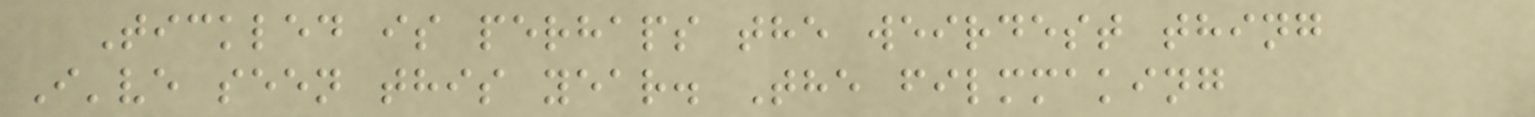Tickled is perhaps the weirdest thing
I've seen this year. The filmmaking
